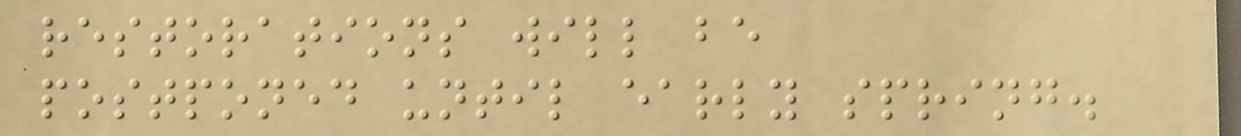restorations will be
postponed until early spring.
